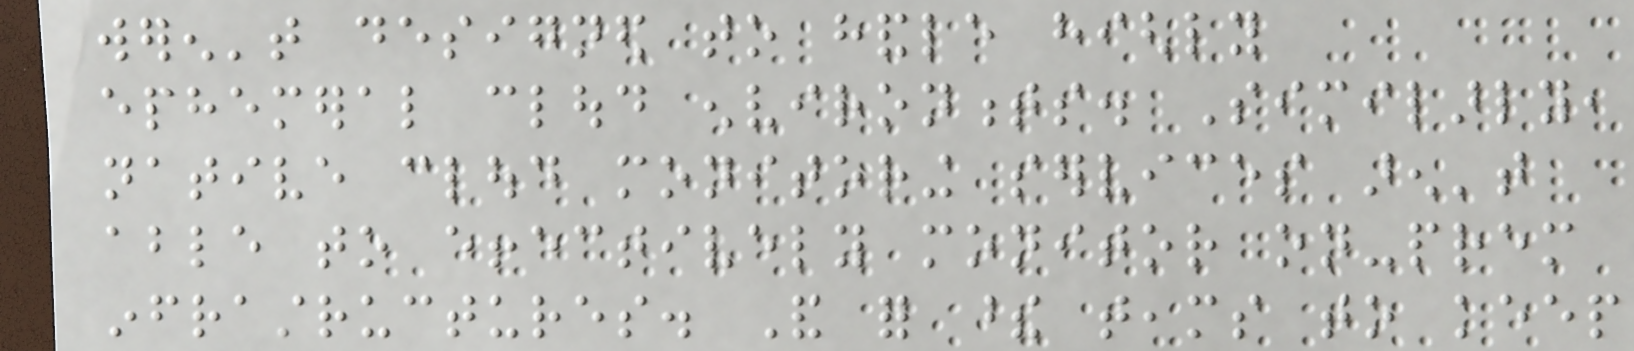weren't designed to handle highly
ephemeral cloud environments. Similarly,
native cloud monitoring services aren't
able to effectively monitor on-prem
infrastructures. And for these teams to keep
